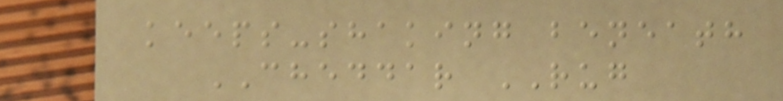keeps-shaking beneath
CHEDDAR RUG
